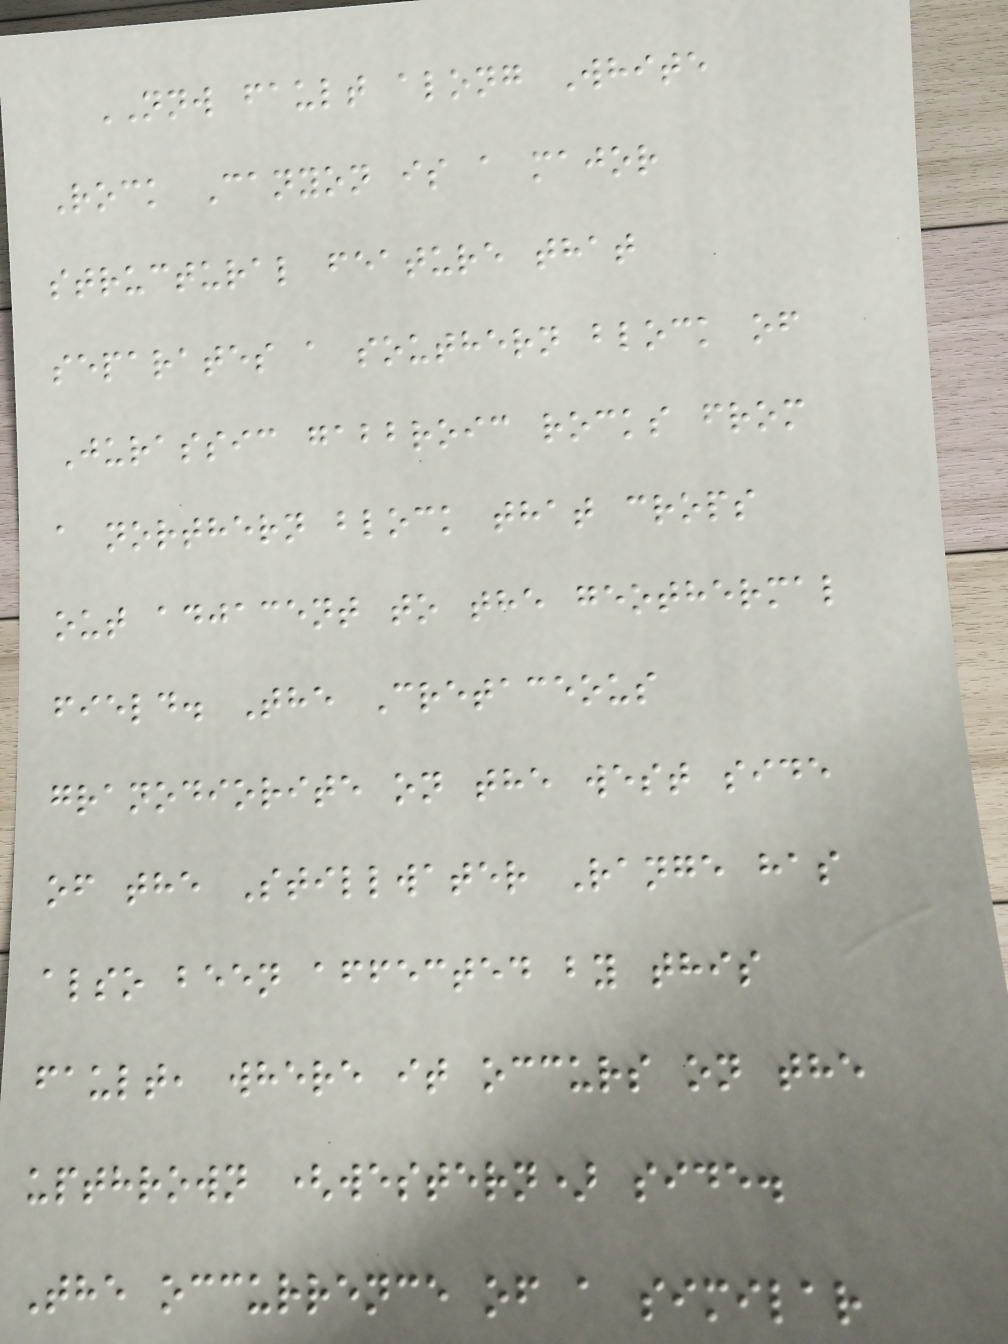NNW fault along White
Rock Canyon is a major
structural feature that
separates a southern block of
Jurassic gabbroic rocks from
a northern block that crops
out adjacent to the geothermal
field. The Cretaceous
granodiorite on the west side
of the Stillwater Range has
also been affected by this
fault, where it occurs on the
upthrown (western) side.
The occurrence of a similar
